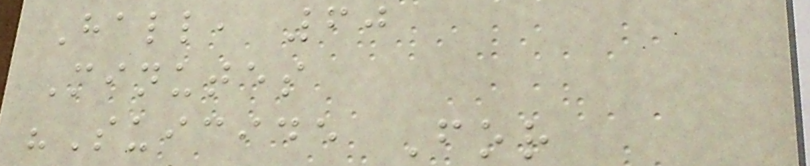Hall, 60
Minutes
"Suicide For
